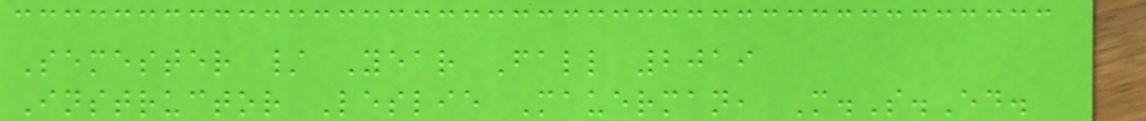Semester / Year Fall 2019
Instructor Leslie Mauerman, M.S.Ed.
